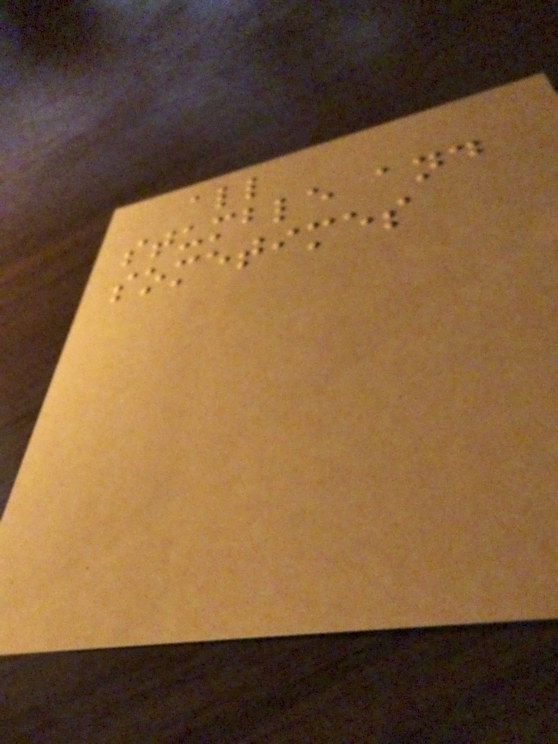all
stumble and
sometimes
